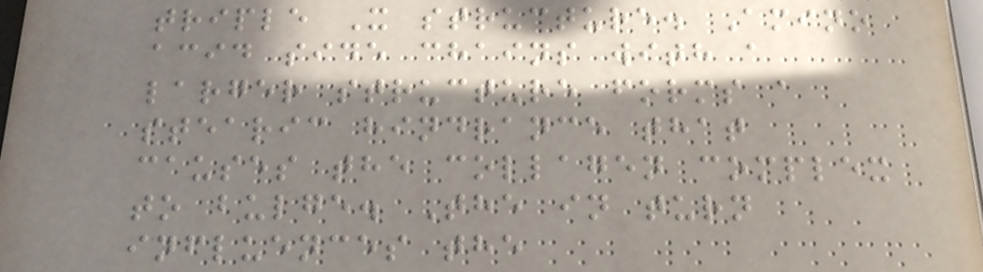triple X structure. Amino
acid side chains with a
larger structure forms a
stearic hindrance that
causes the collagen complex
to bulge. The in turn
influences the
